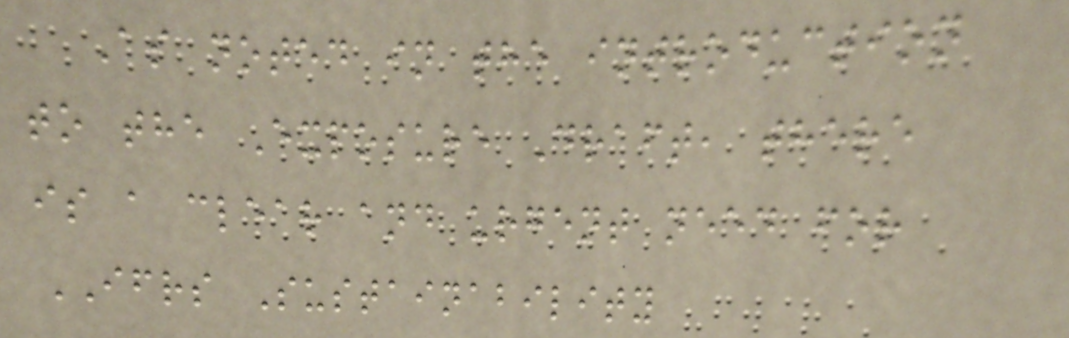As noted in the introduction
to the Exposure Draft, there
is a clear and urgent need for
IFRS Sustainability
